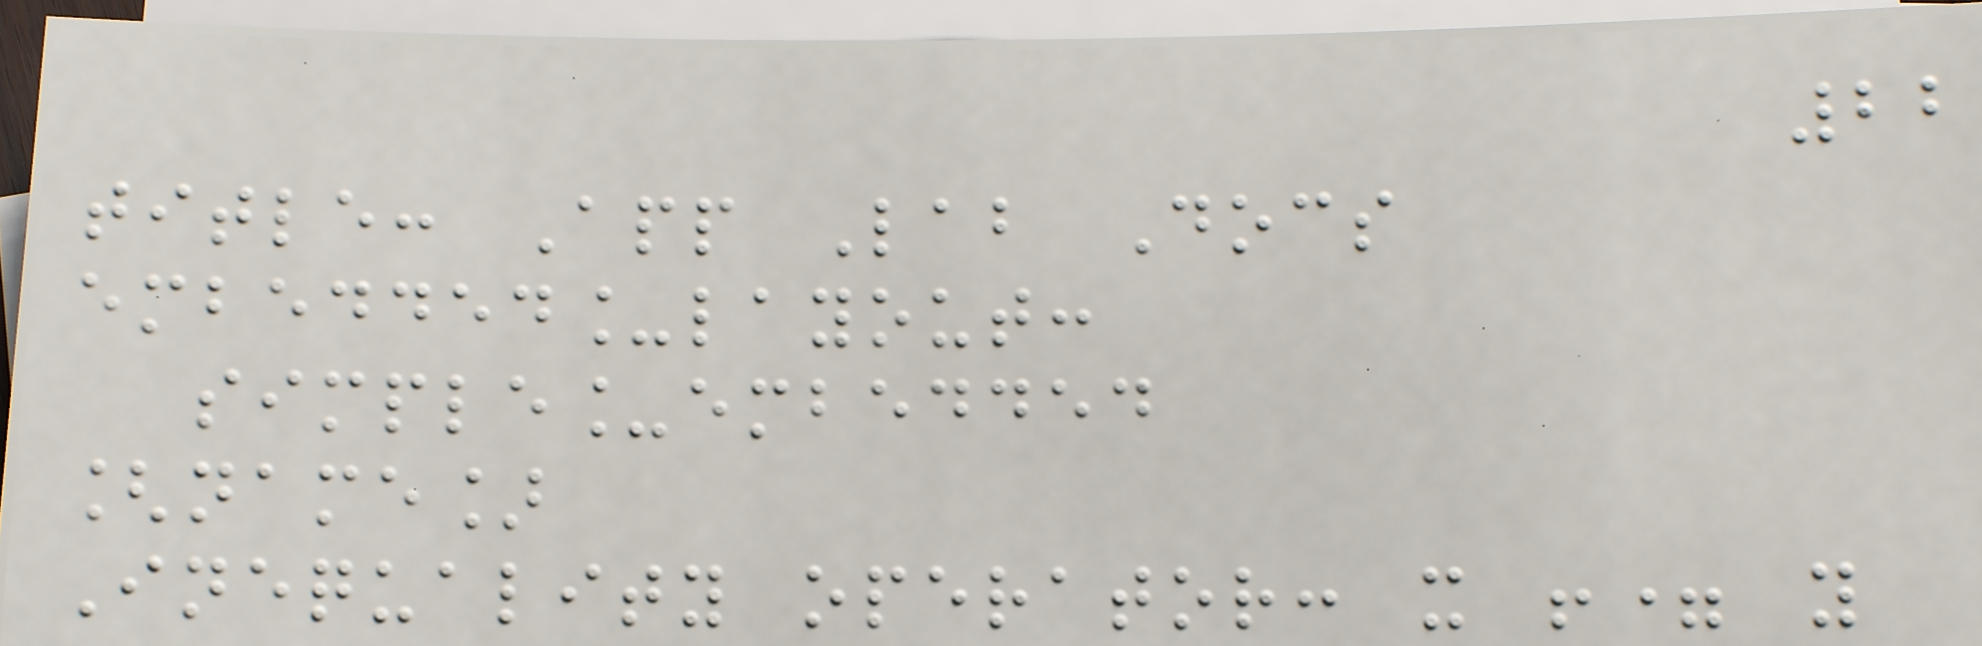22
title: App Lab Docs
embedded_layout:
simple_embedded
[name]
Inequality operator: x != y
